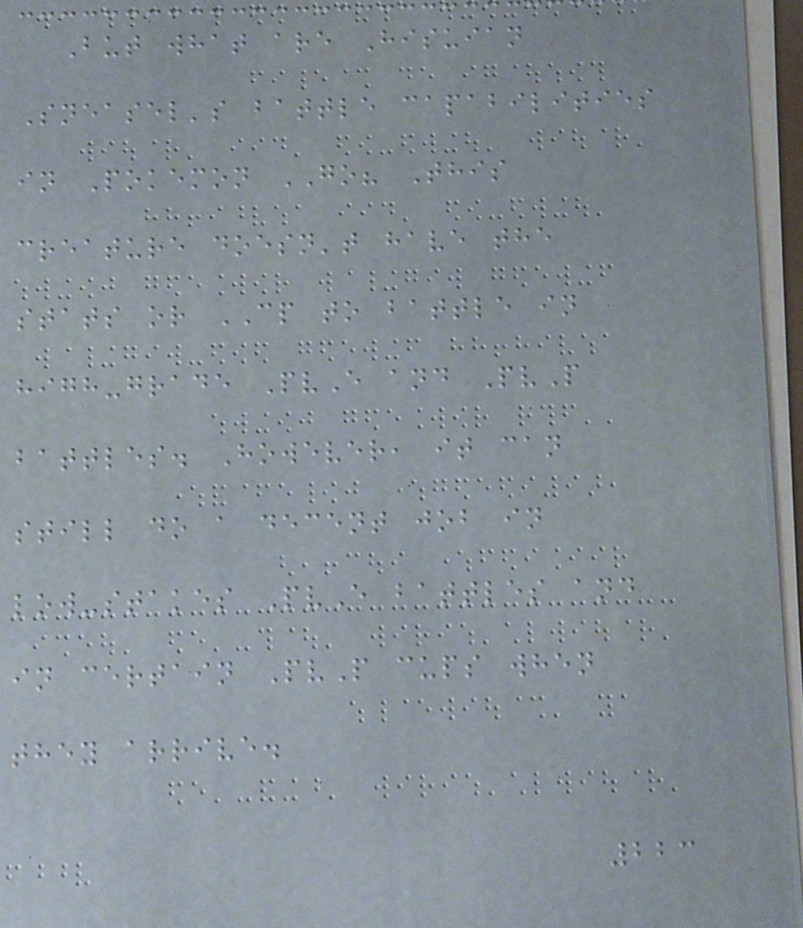But what are Hisuian
Sneasel's battle capabilities
in Pokemon GO? This
creature doesn't have the
stats or CP to battle in
high-grade PvE and PvP
battles. However, it can
still do a decent job in
low-stakes PvE battles and
in certain PvP cups when
they arrive.
223
